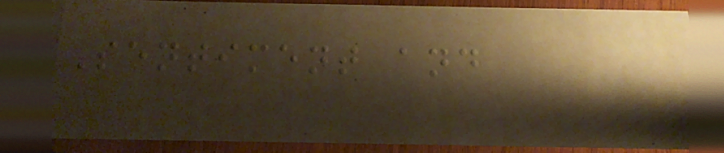Sentiment and
